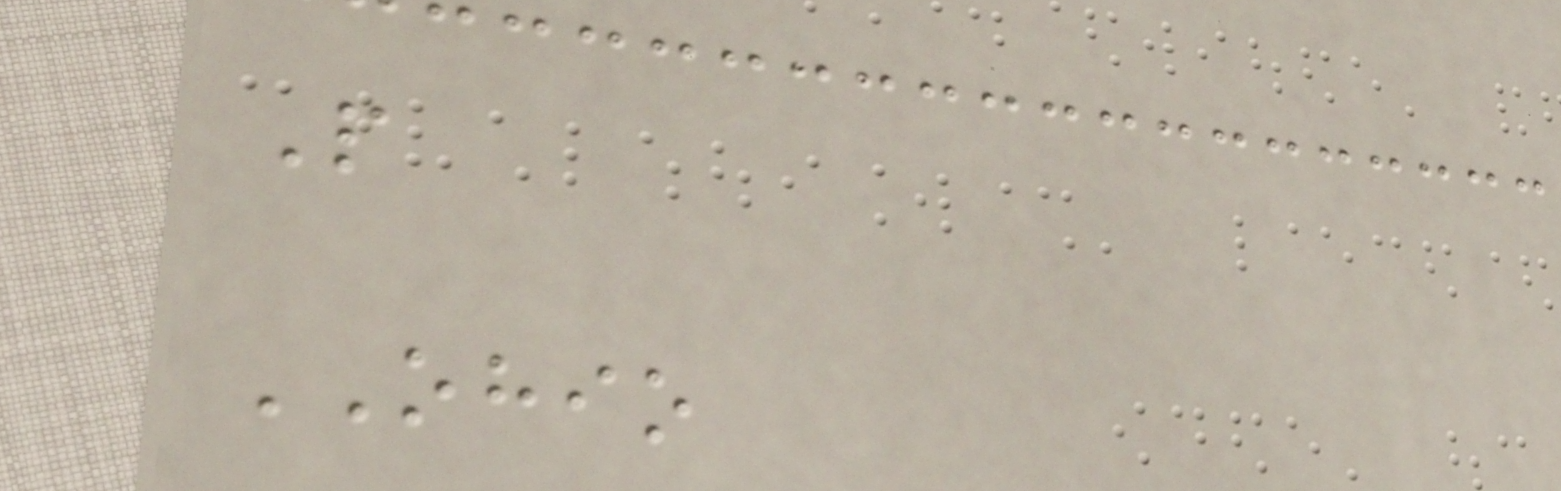P
OHIO
